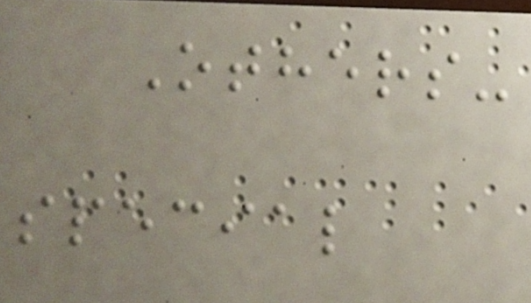Others-
special
